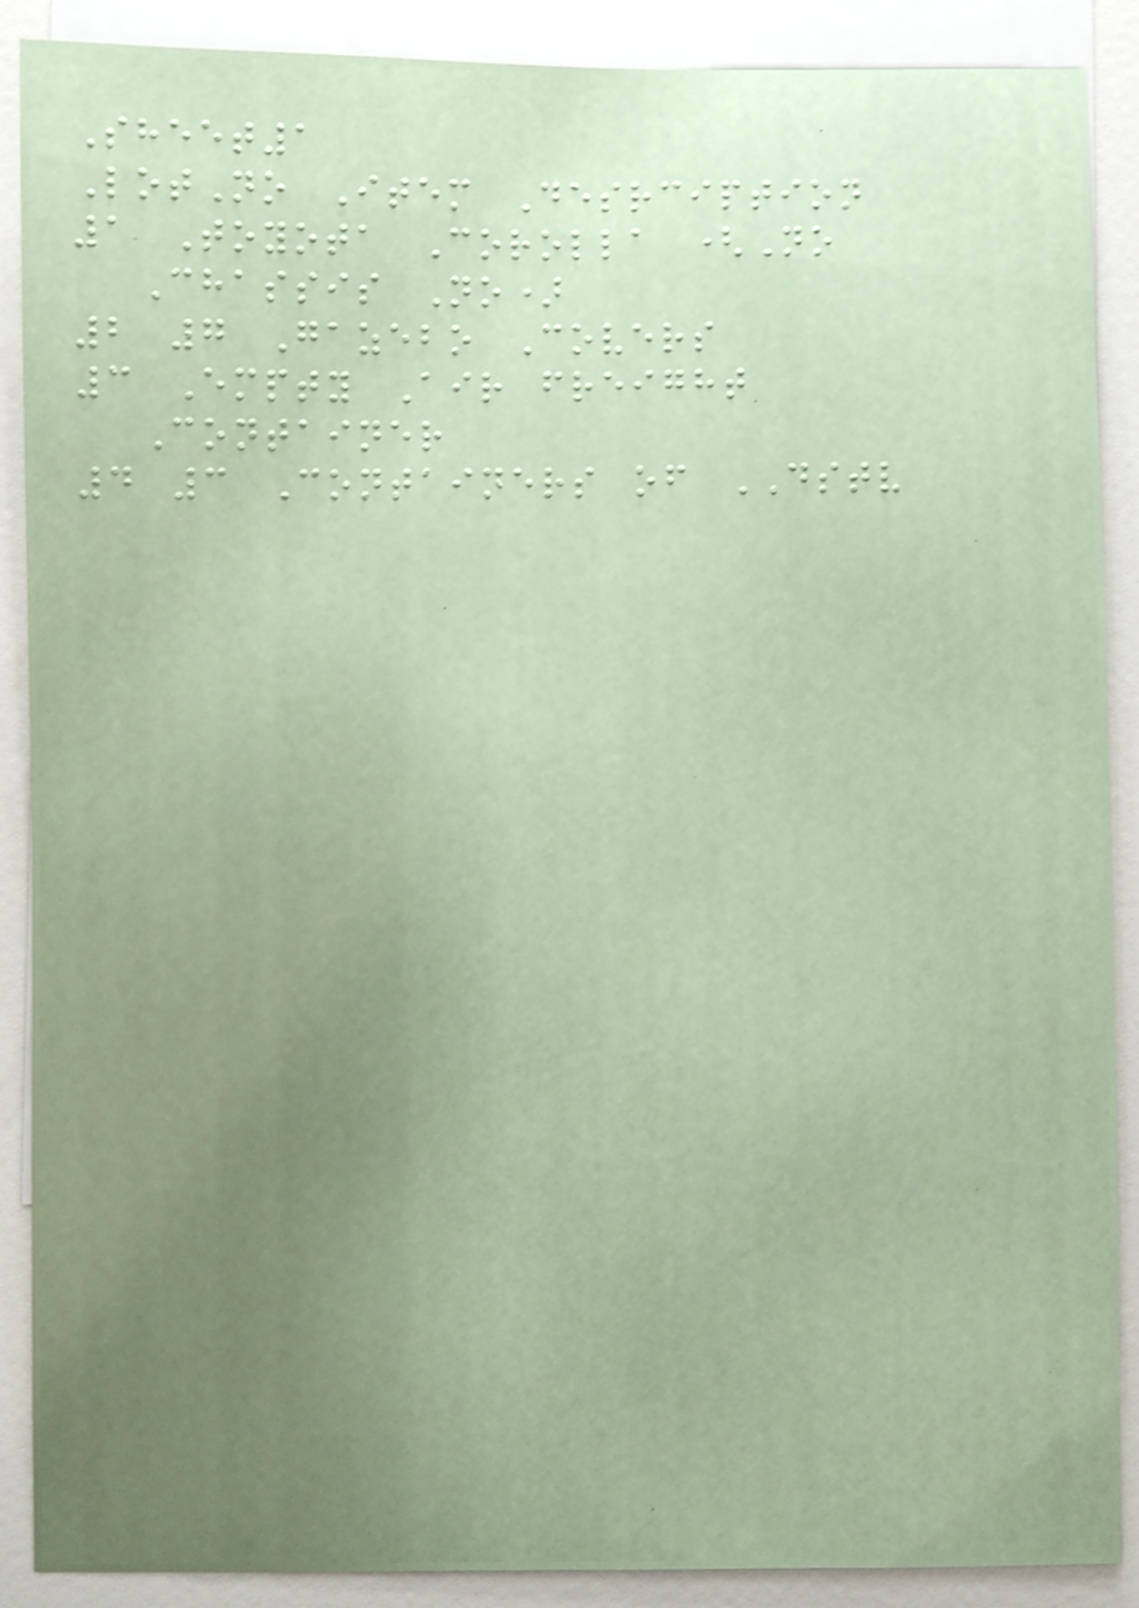Sheet1
LotNo Item Desrciption
1 Toyota Corolla (No
Chassis No)
2 7 Gazebo Covers
3 Empty Air freight
Container
4 3 Containers of DSTV
